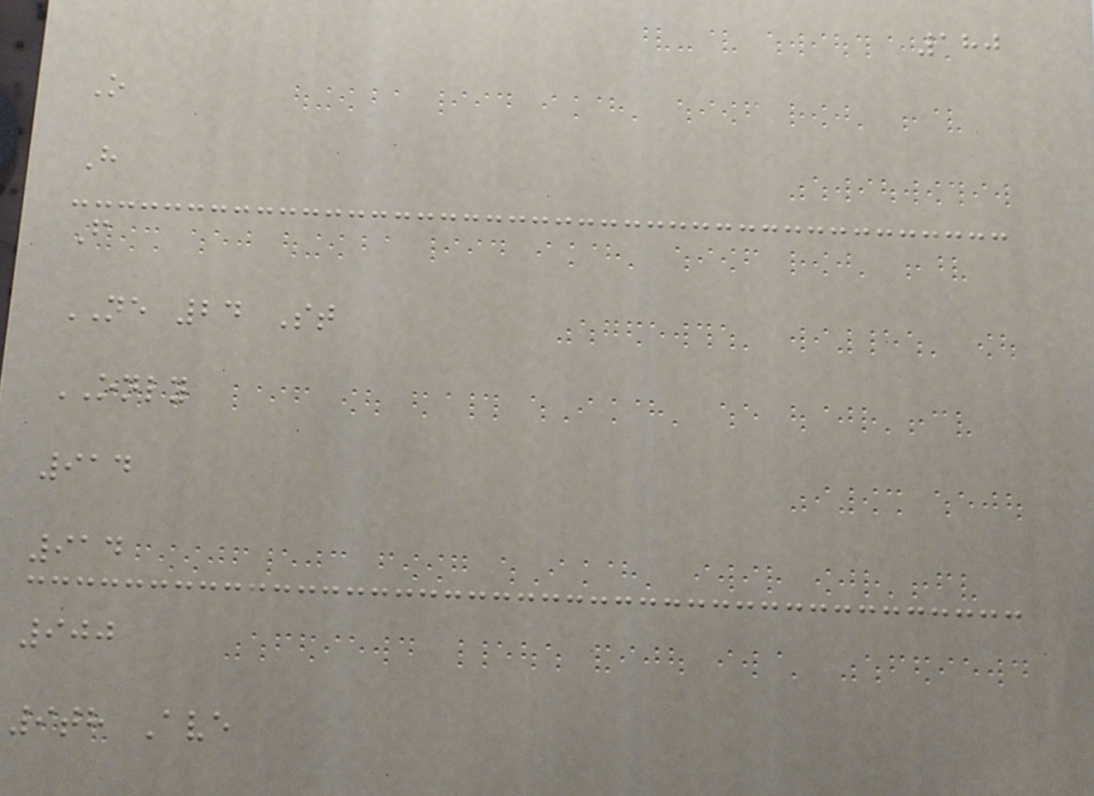180
O
H
F
NE 24 St
ONLY
914
914
900
9th Ave
